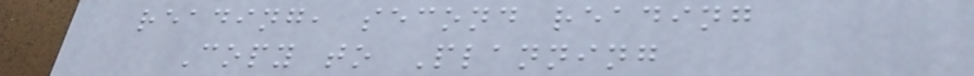reading, second reading
Copy to Planning
